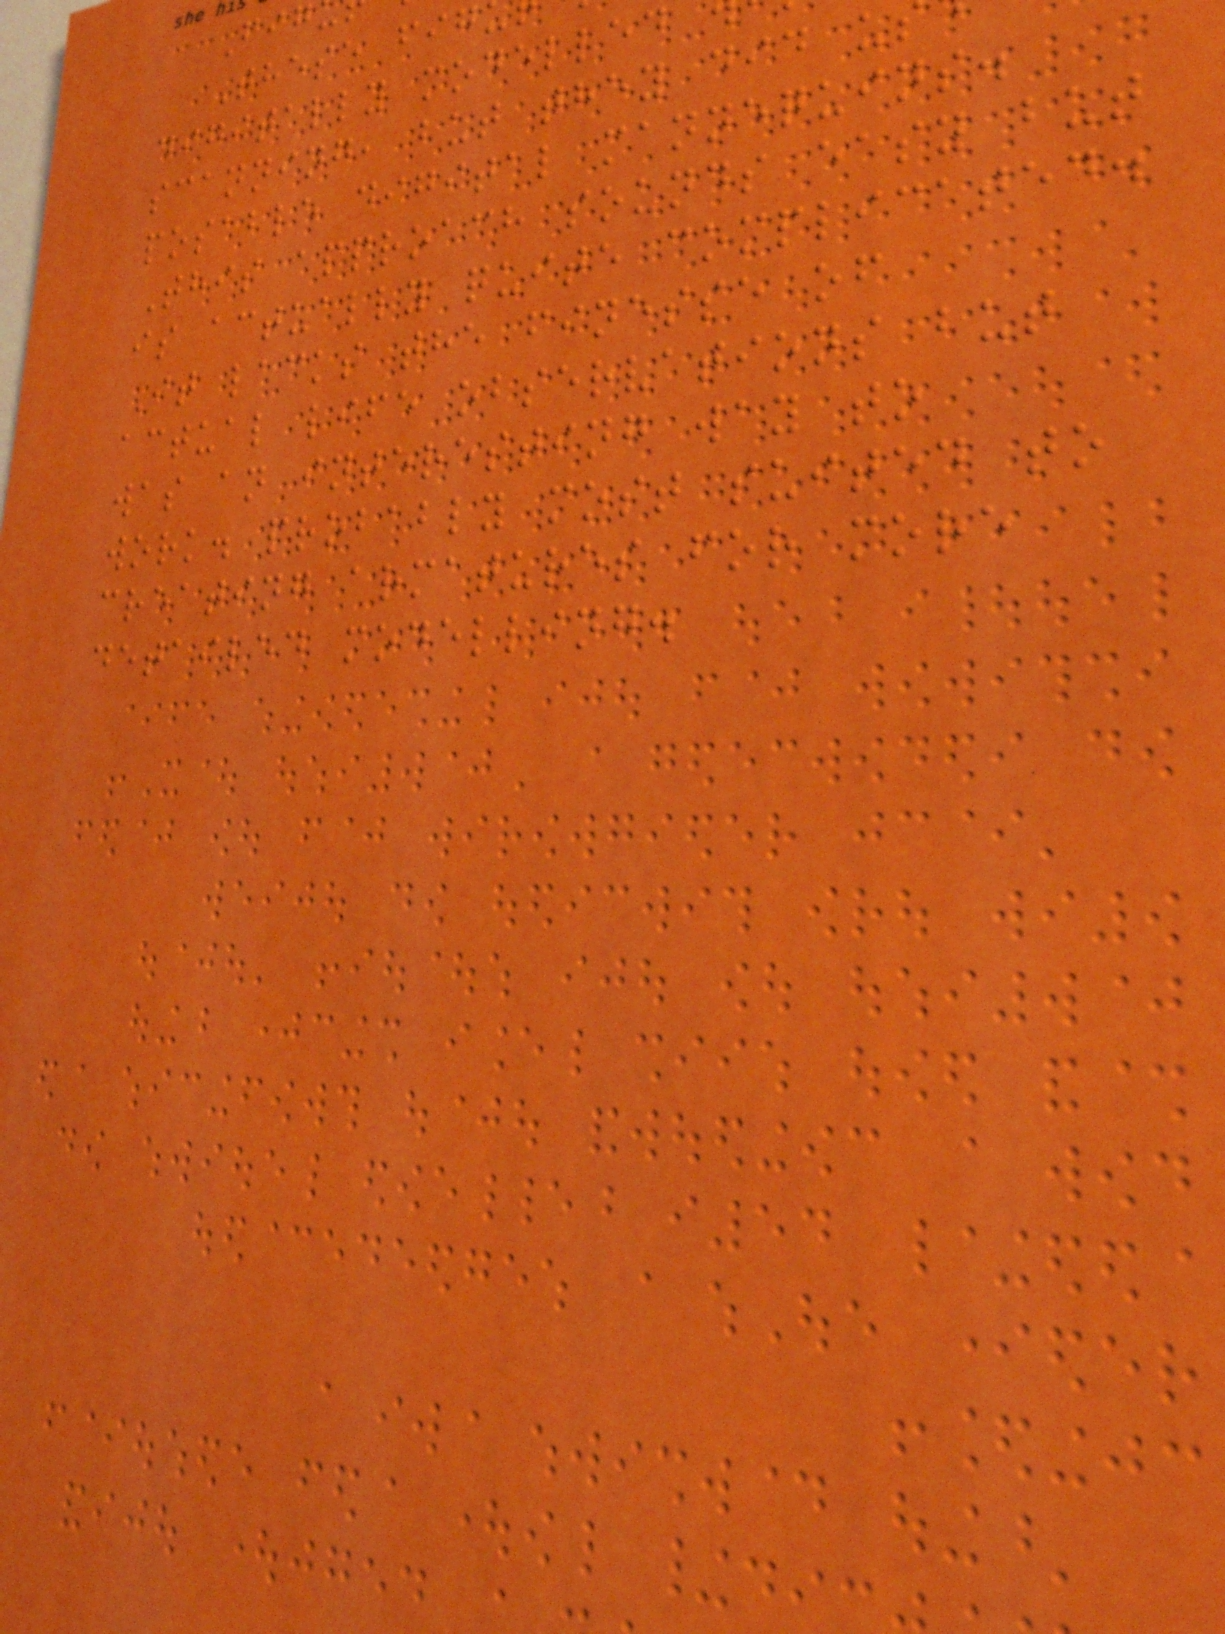These fig
digitally modelled
scanning, but they did u
posable digital mannequins.
This approach sounds easy but
is actually quite complicated.
It lacks the finesse of
actual life observations but
was an interesting way to
work. probably most suited to
creating armatures for more
detailed modelling.
